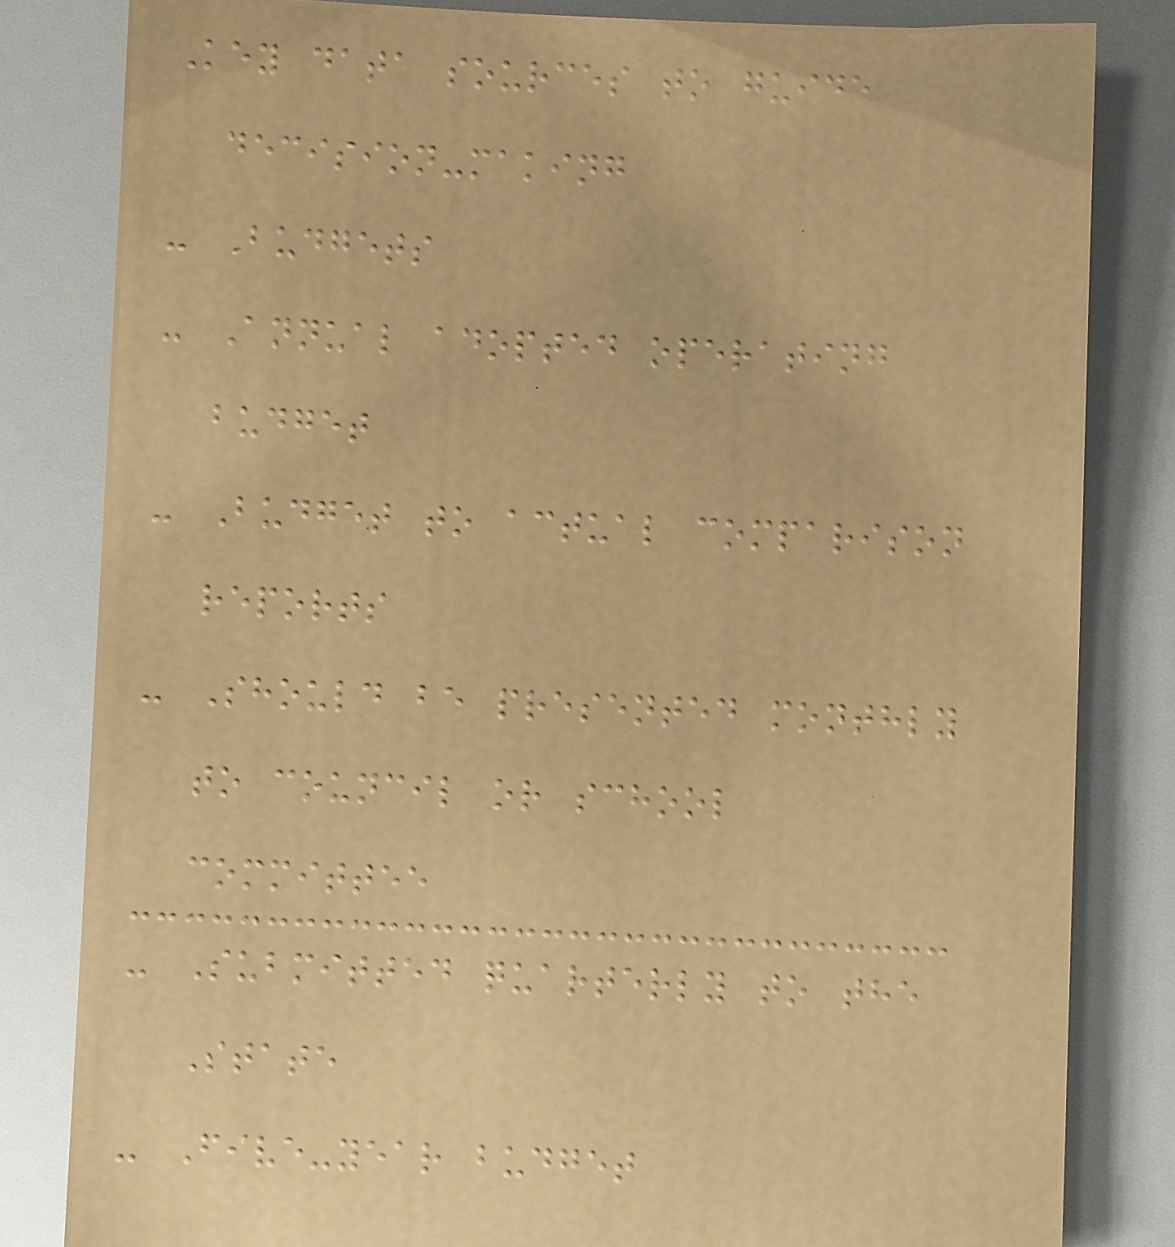Key data sources to guide
decision-making
- Budgets
- Annual adopted operating
budget
- Budget to actual comparison
reports
- Should be presented monthly
to council or school
committee
- Submitted quarterly to the
State
- Five-year budget
